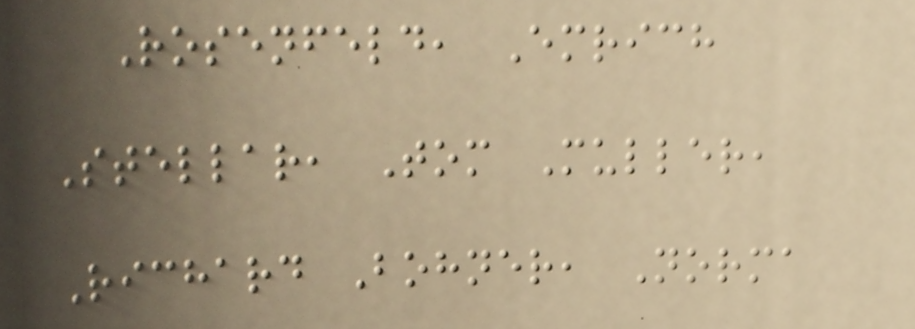Rosenfeld, Emrich
Stellar, Tom Muller,
Richard Bohner, Norma
